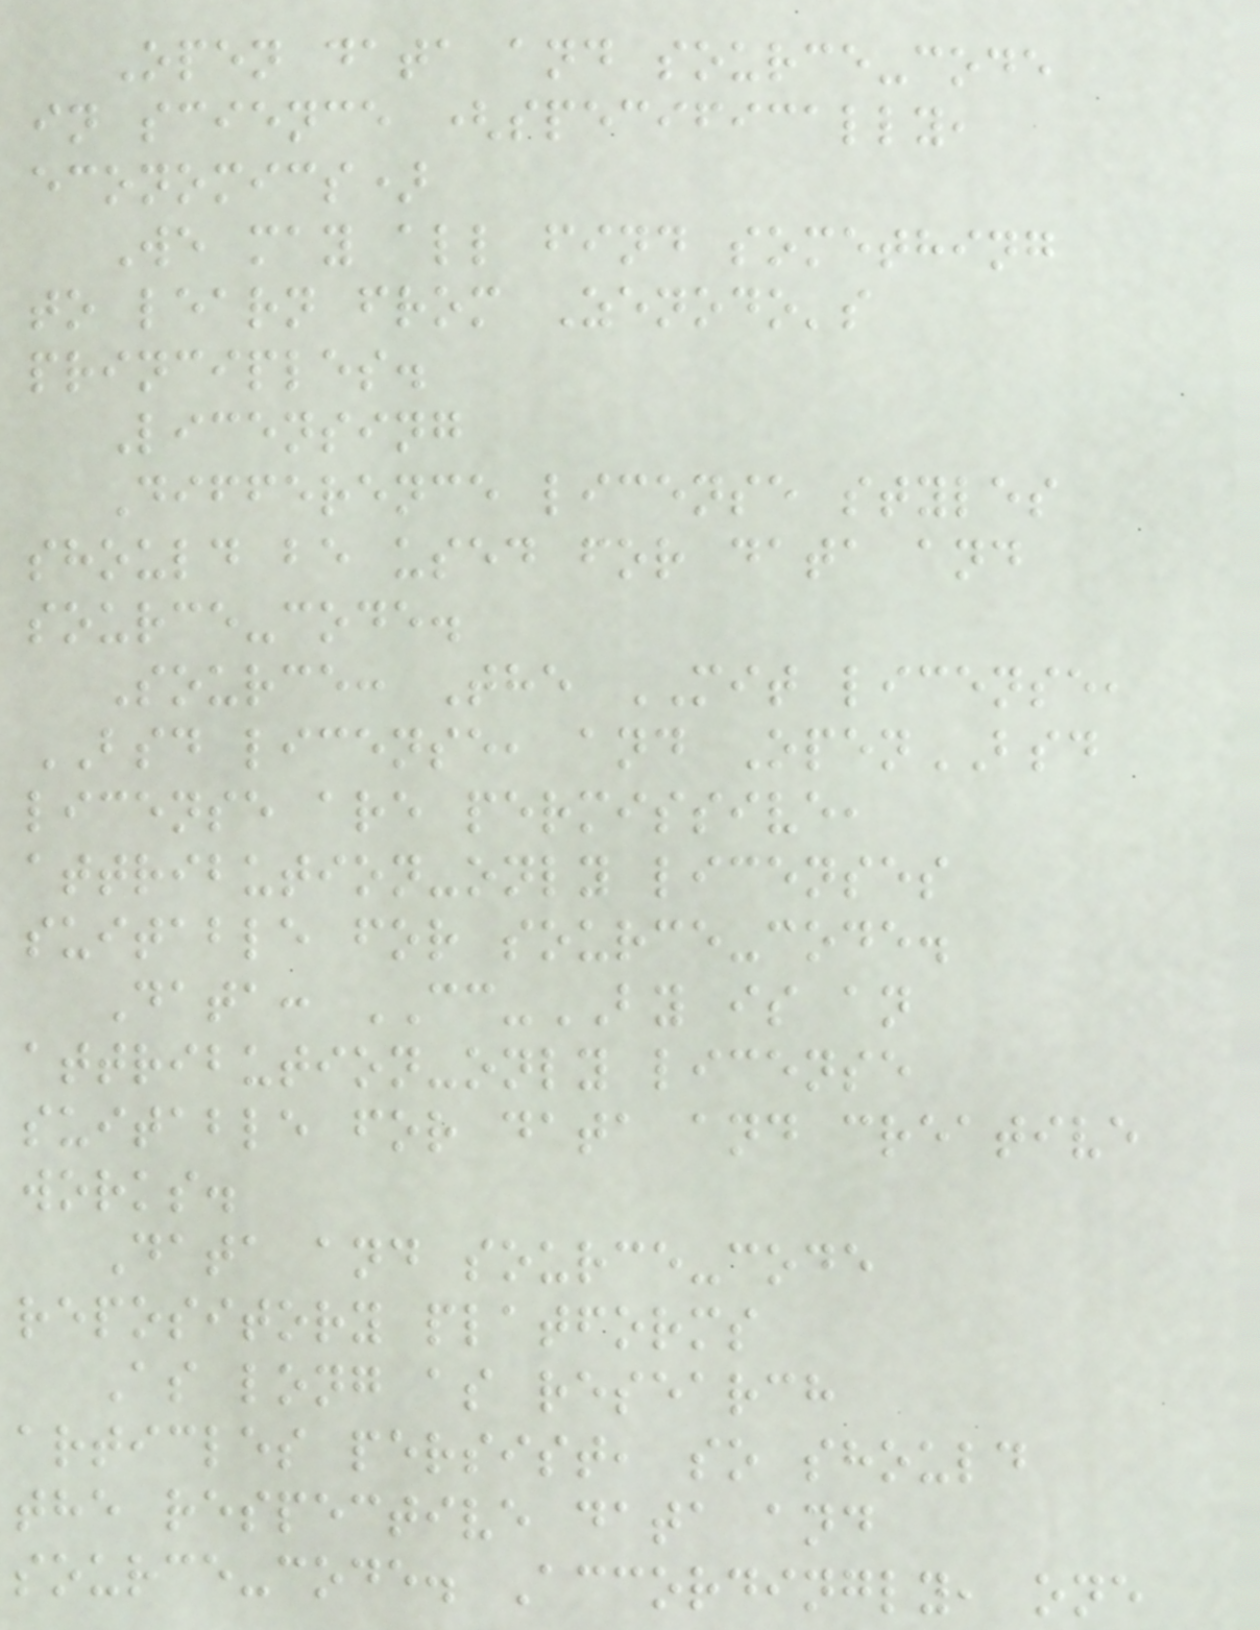Open data and source-code
in science (specifically,
economics)
We may all find something
to learn from Zenodo's
principles.
Licensing
Difference license styles
should be used for data and
source-code.
Source: The MIT license,
BSD license, and OpenBSD
license are permissive,
attribution-only licenses
suitable for source-code.
Data: CC-BY is an
attribution-only license
suitable for data and creative
works.
Data and source-code
repository platforms
As long as research
articles persist, so should
the respective data and
source-code. Accordingly, one
